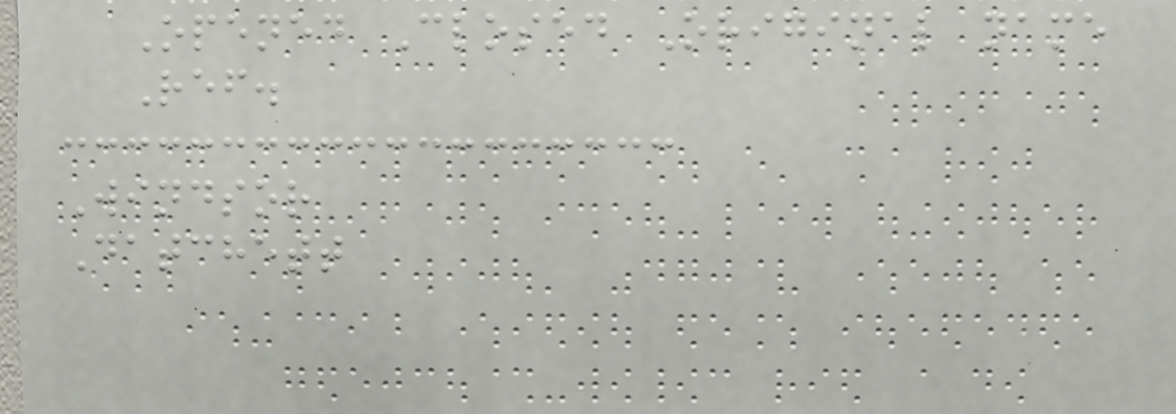Opened Closed Original name
Ref.
Windsor
Datchett
